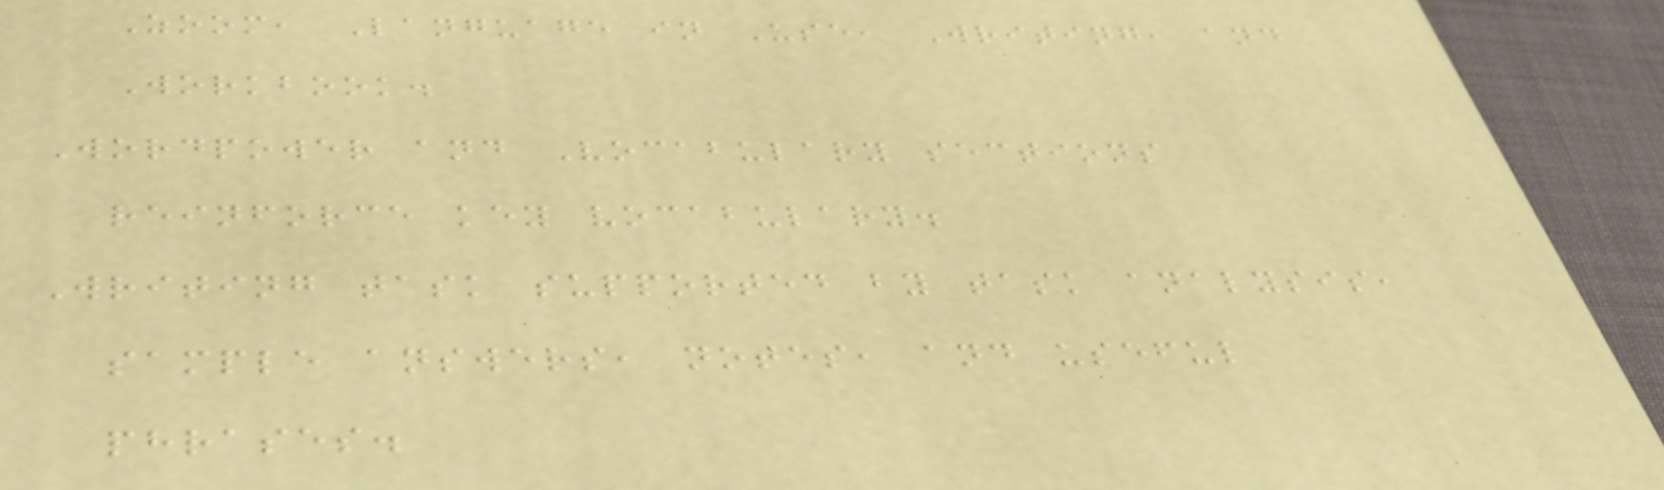Zoom, Language in Use, Writing, and
Workbook.
Wordpower and Vocabulary sections
reinforce key vocabulary.
Writing task supported by task analysis,
sample answers, notes, and useful
phrases.
